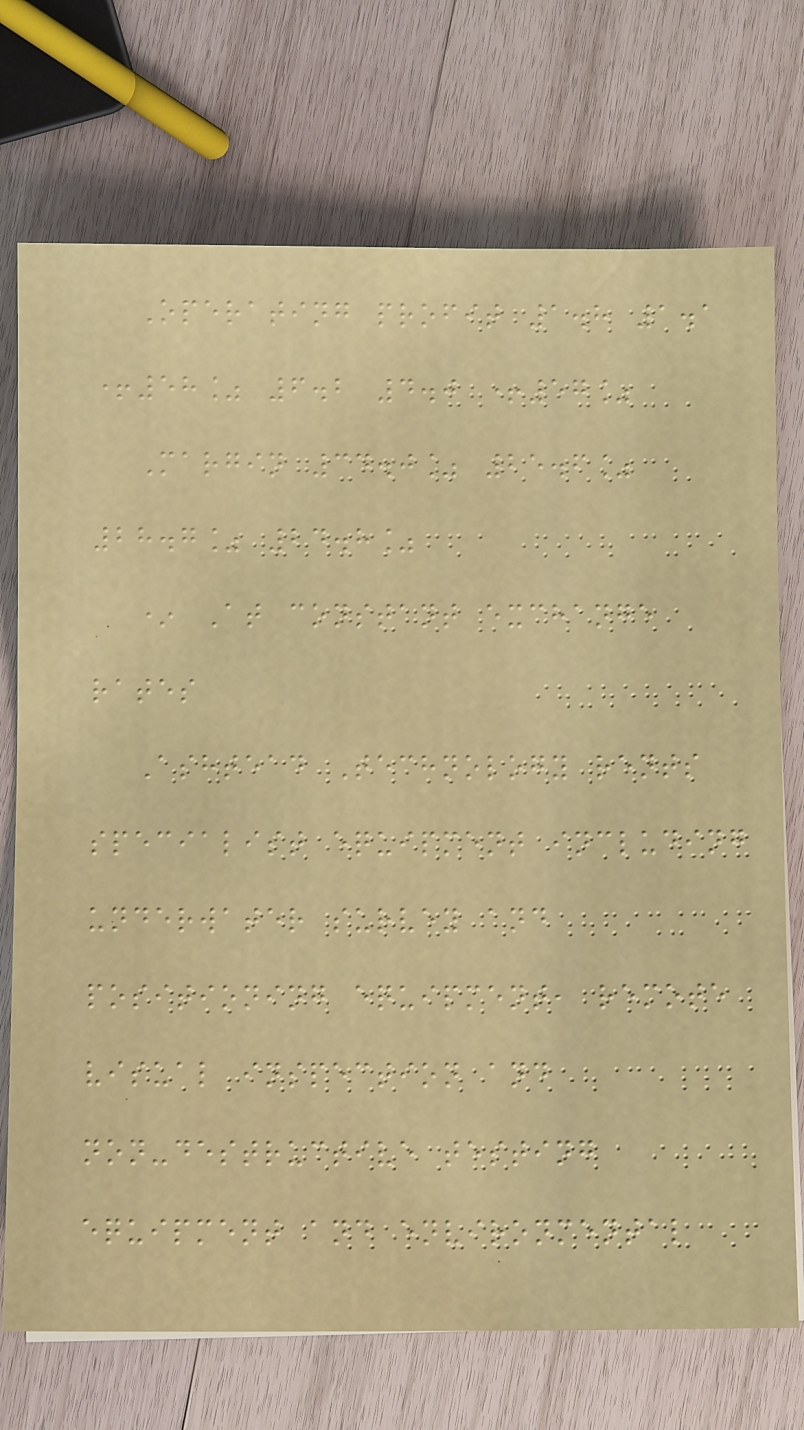Operating profit 1.8 1.1
+58% 6.2 4.0 +57%
Margin 34.0% 25.6%
28.7% 24.8%
* At constant exchange
rates
Ashtead Technology rents
specialist equipment including
underwater survey and
positioning equipment, remote
visual inspection and
non-destructive testing
equipment and environmental
